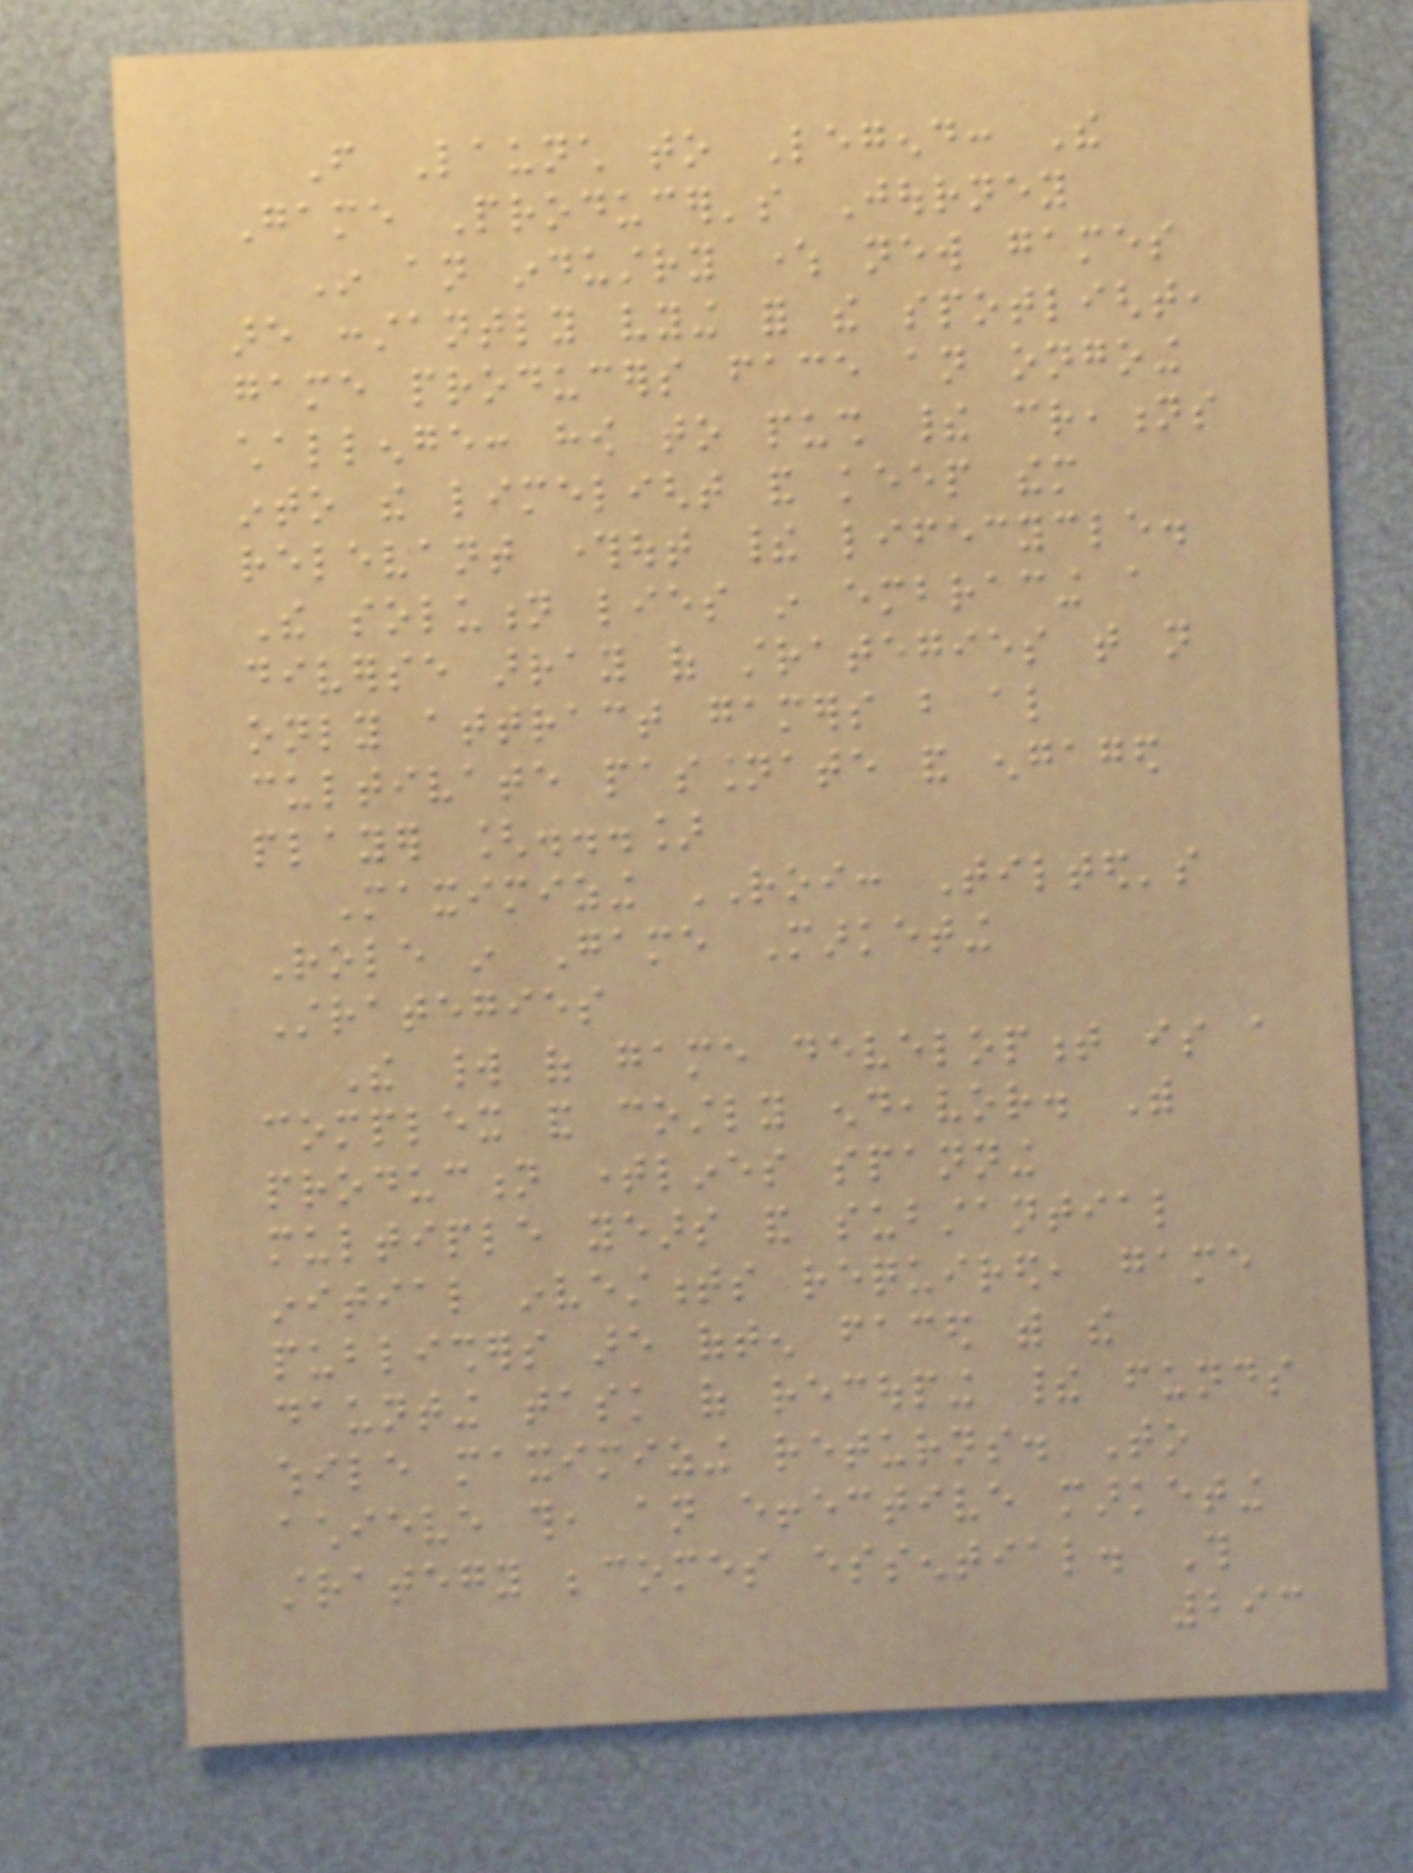From Launch to Legend: The
Game Producer's Journey
In an industry where new games
are constantly vying for the spotlight,
game producers face an ongoing
challenge: how to push their creations
into the limelight and keep them
relevant throughout their lifecycle.
The solution lies in embracing a
diverse array of strategies that not
only attract gamers but also
cultivate passionate and engaged
player [...]
Maximizing ROI: Tilted's
Role in Game Marketing
Strategies
The world of game development is a
complex and costly endeavor. With
production timelines spanning
multiple years and substantial
initial investments required, game
publishers are often faced with the
daunting task of recouping their funds
while maximizing returns. To
achieve this, an effective marketing
strategy becomes essential. This
293
